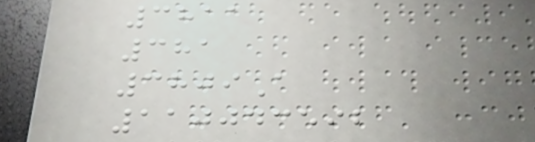3811
381
3809A
110043592
